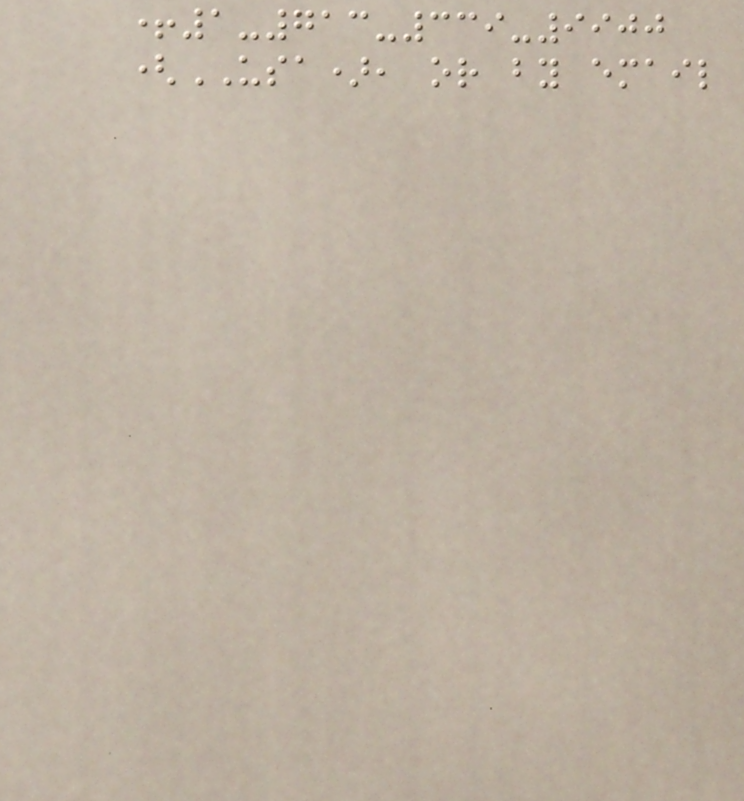+1-713-339-9900
(USA), or by email
